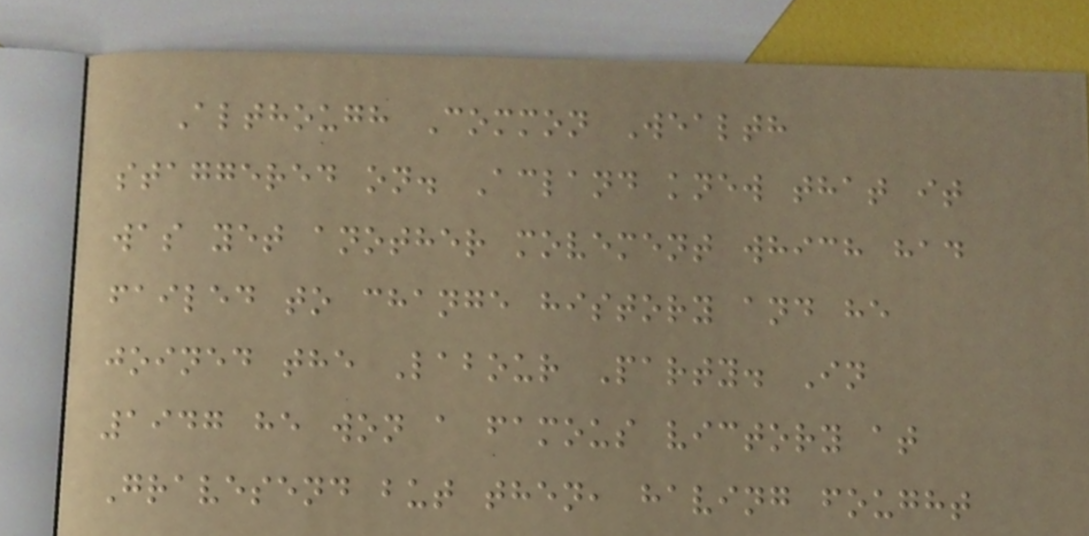Although Common Wealth
staggered on. Acland knew that it
was yet another movement which had
failed to change history and he
joined the Labour Party. In
1947 he won a famous victory at
Gravesend but then, having fought
